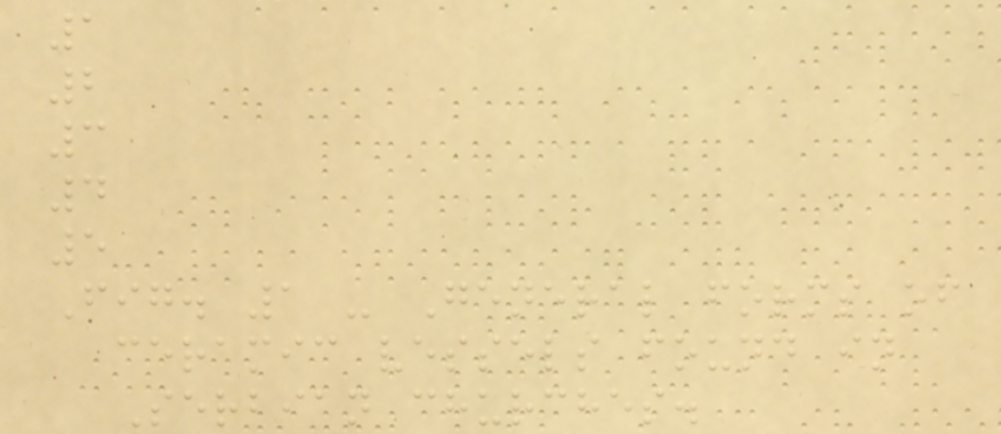1
2
3
4
5
Fig. 1 - General forms of
ceramic vessels found in
Serbian churches.
